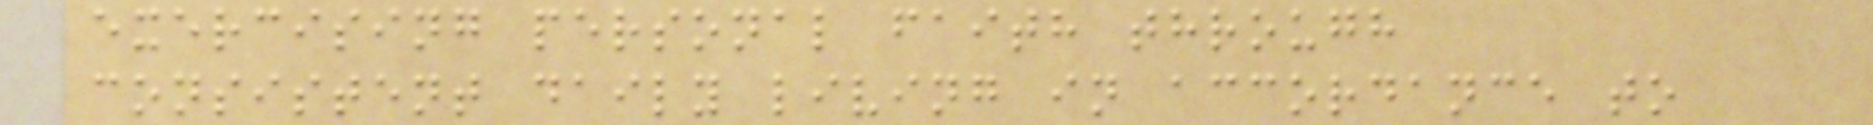exercising personal faith through
consistent daily living in accordance to
